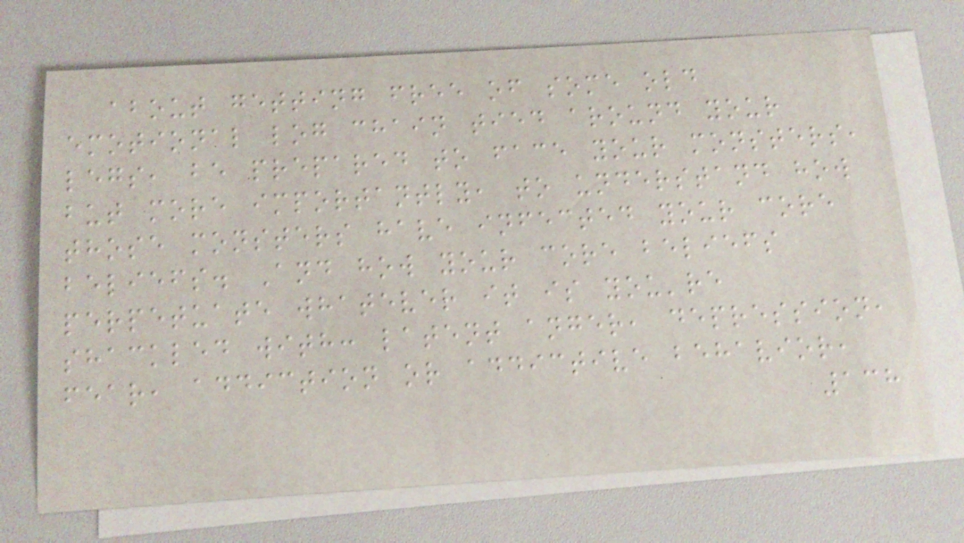about getting free of some old
emotional log chain tied around your
legs, be prepared to face your monsters,
but more importantly, to understand how
those monsters have infected your core
beliefs. And how your core beliefs
perpetuate whatever it is you're
shackled with: latent anger, depression,
fear, addiction or addictive behavior,
138
